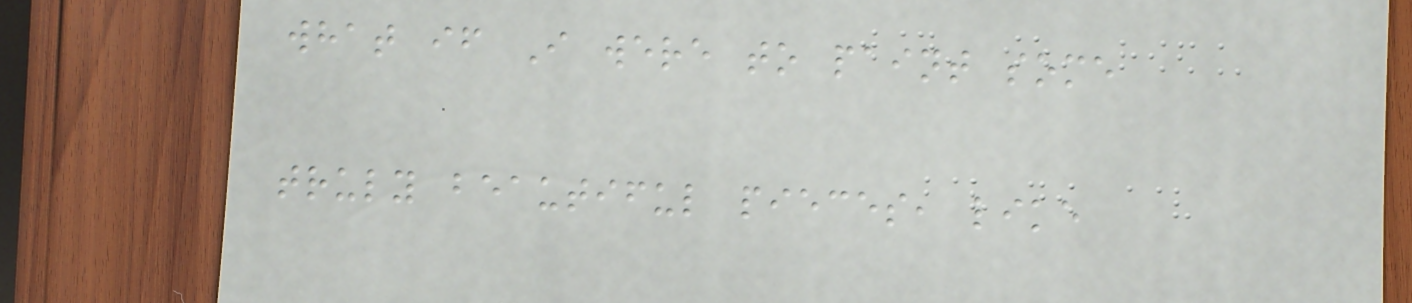what if I were to paint some
truly beautiful pieces, like
